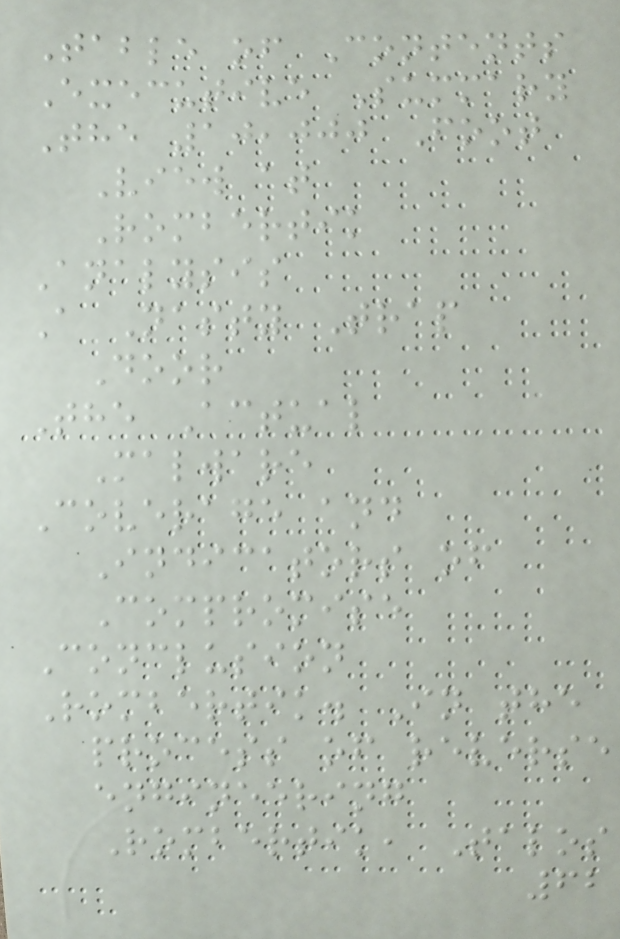Table of Contents
Executive Summary
The 10,000 Foot
View at
Rombertik
Analysis
A Nasty Trap
Door
The Actual
Malware
Coverage and
Indicators of
Compromise
Conclusion
Rombertik. In the
process of reverse
engineering
Rombertik, Talos
62
